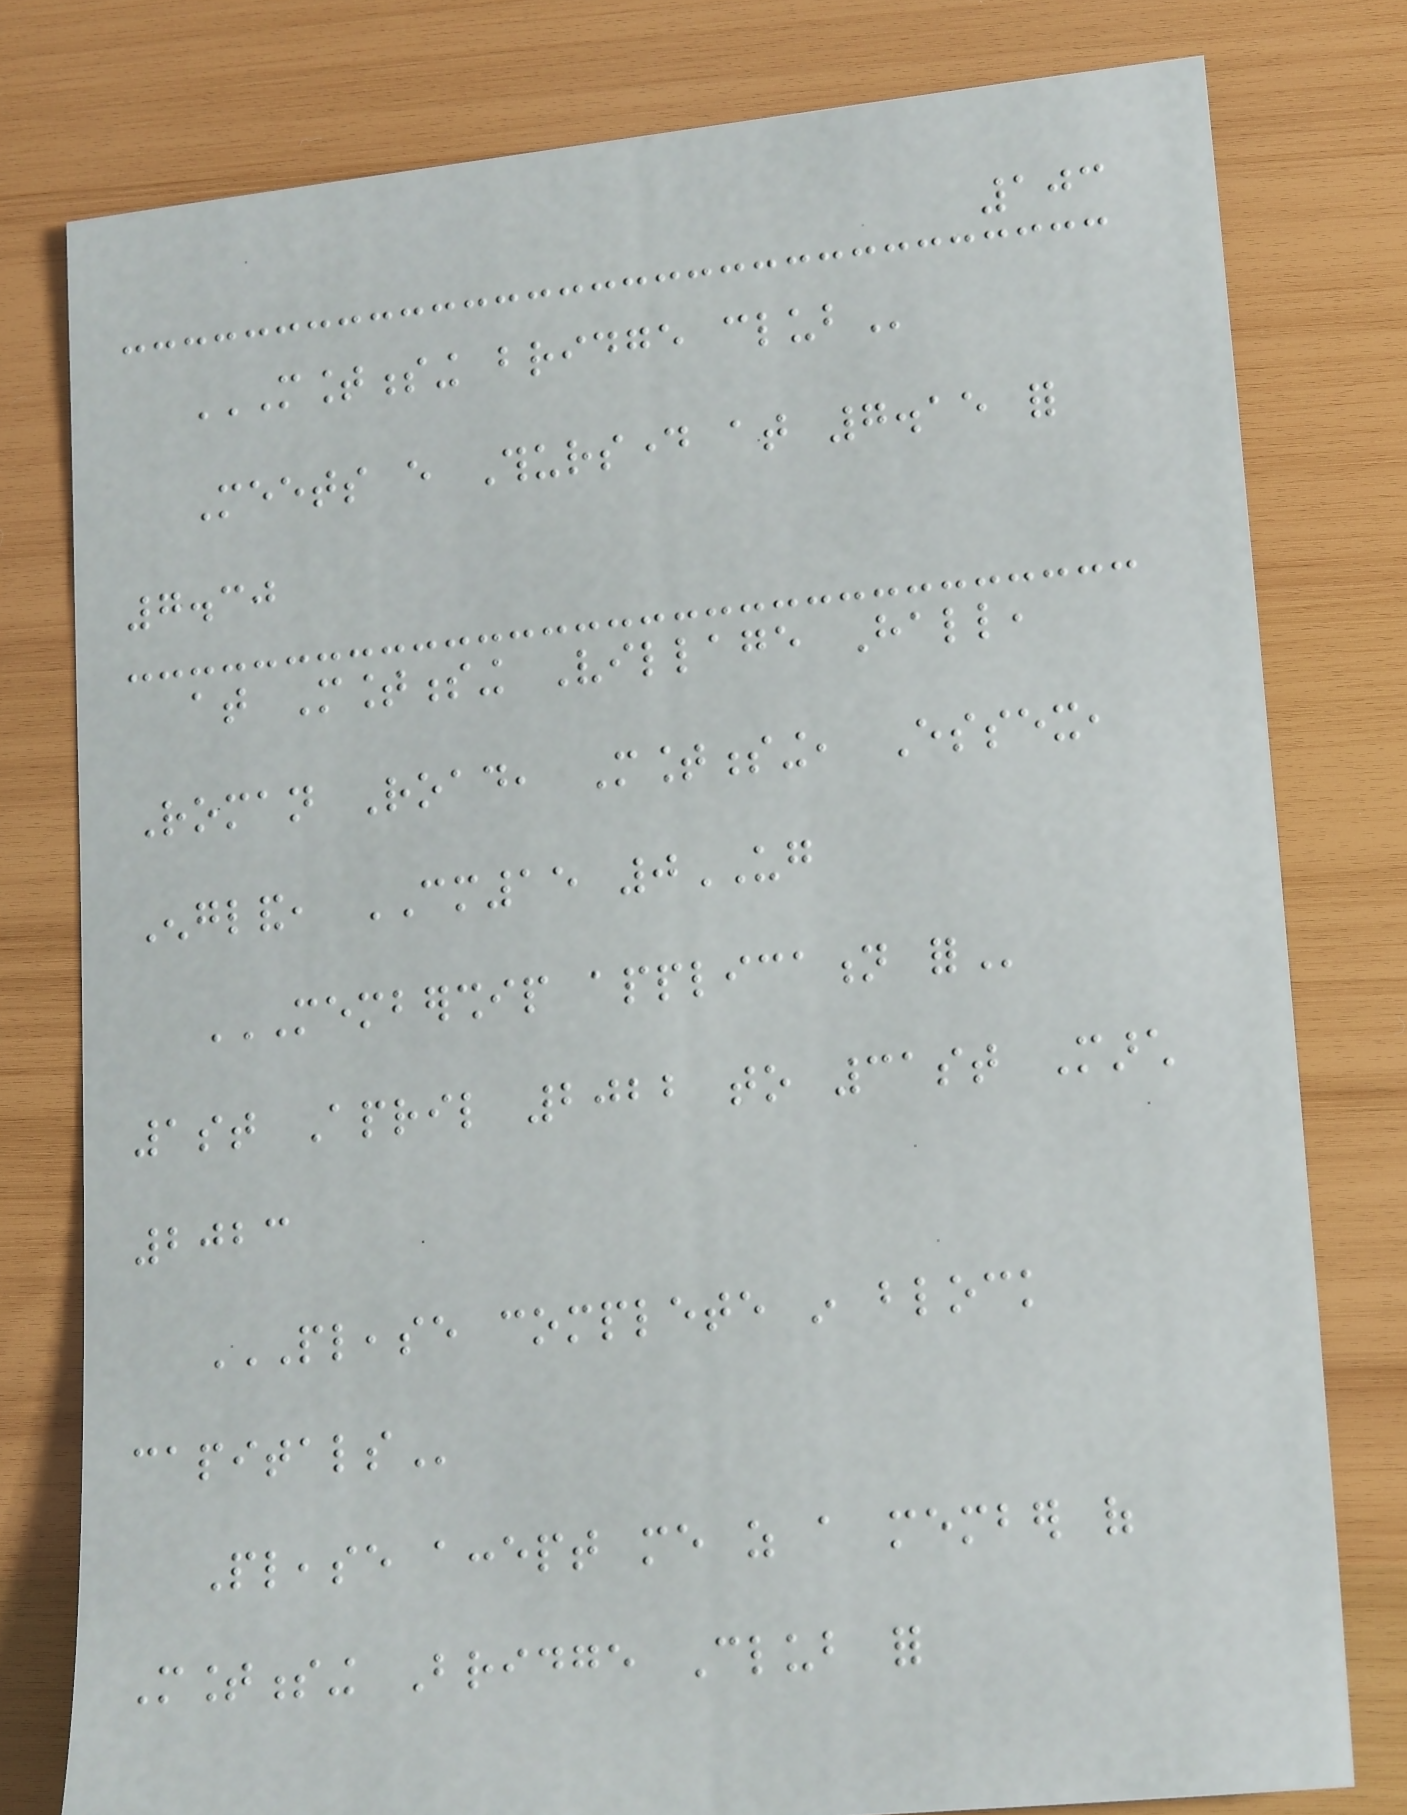103
MOUNTNESSING BRIDGE CLUB
Meets every Thursday at 7.15 for
7.30
at Mountnessing Village Hall,
Roman Road, Mountnessing, Essex,
England, CM15 0UG
MEMBERSHIP APPLICATION FOR
1st April 2022 to 31st March
2023
PLEASE COMPLETE IN BLOCK
CAPITALS
Please accept me as a member of
Mountnessing Bridge Club for
